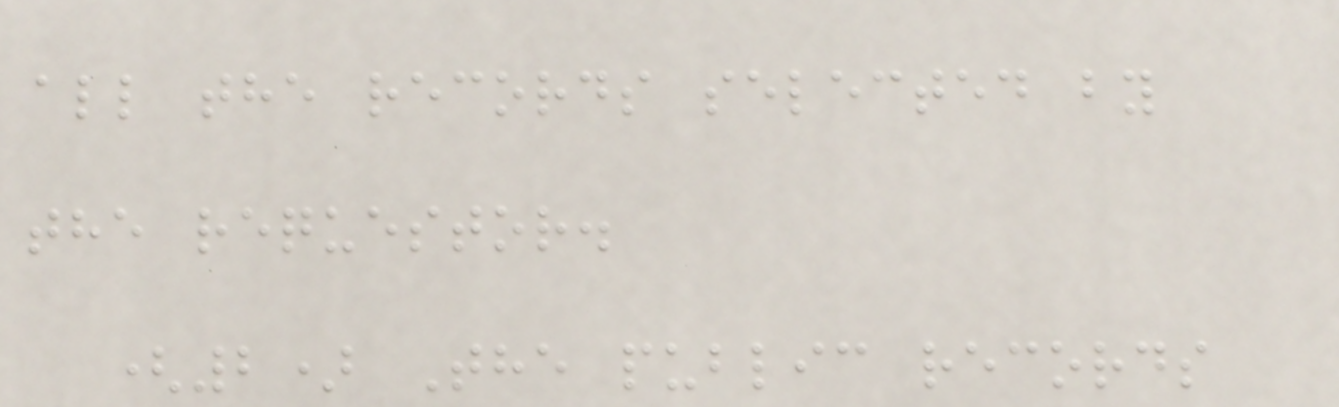all the records selected by
the requestor.
(2) The public records
